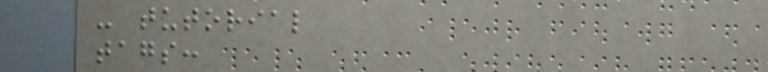- tutorial
tags:
